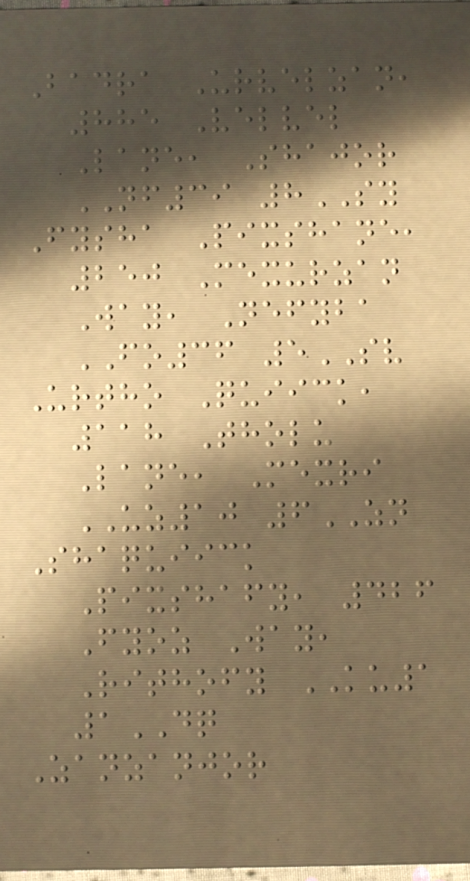Badra Urvelzan,
885 Velvel
Lane, Shajor
NF39 8SY
Fysha Pixshane,
250 Mexurzan
Way, Nefyba
FO36 5SV
Urtho Quiick,
118 Tholu
Lane, Mexri
UZ10 6ZN
Shaquiick
Pixshafy, 426
Fyoz Way,
Rithofy KU1
1DQ
Zanzanjor
